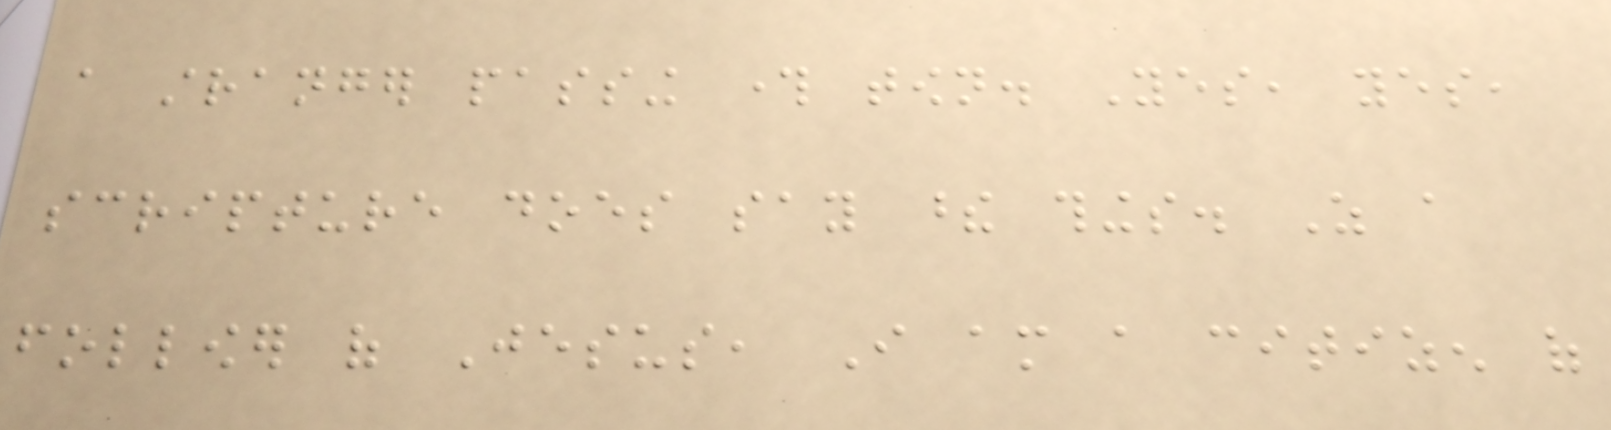a stranger passing through town. Yes, yes,
scripture does say these things. As a
follower of Jesus, I am a citizen of
